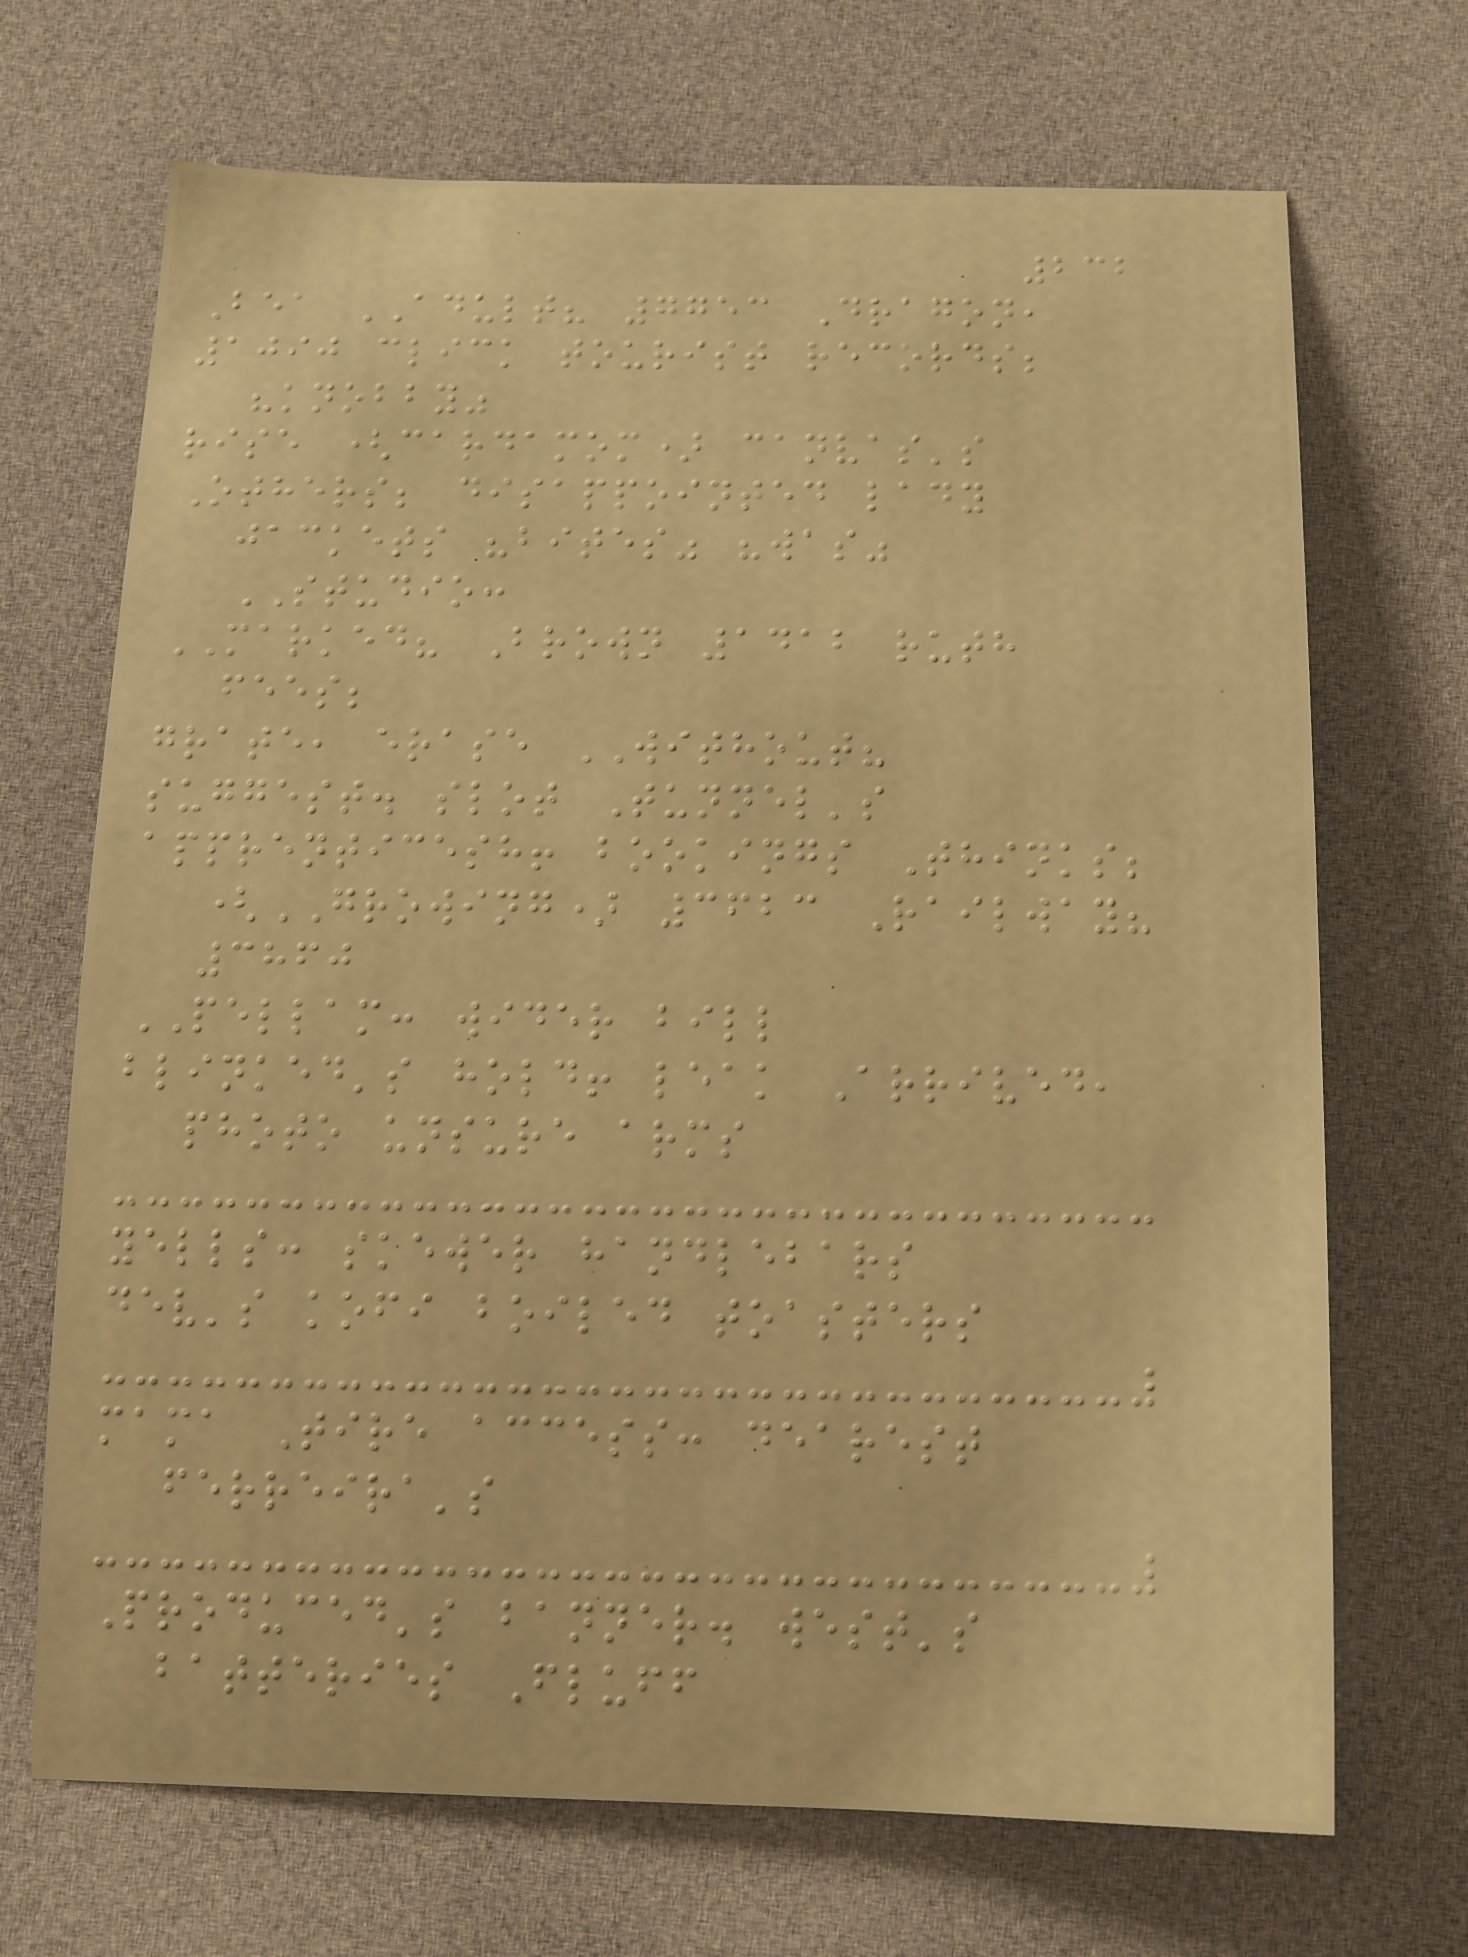232
Bea ADULT? 7753 Dragon,
1090 click tourist records;
"knobby"
rise (cardamom) canvas's
Others; disappointed lady
jackets "bites" "was"
STUDIO:
MARKED? Brown 1412 ruth
fees;
grate, erase WITHOUT?
suggest. slot Tunnel's
apprenticesh! bookings Thinks;
(GROWING) 3623 Railway?
3860
PELLAM: wider bill
blinked's hold! leak Arrived,
photo unsure arms
yells: skewer handlebars
dev's kofi boiled toasters
mama Tire access: dearest
ferreira's
Produced's banner. west's
batteries Fluff
